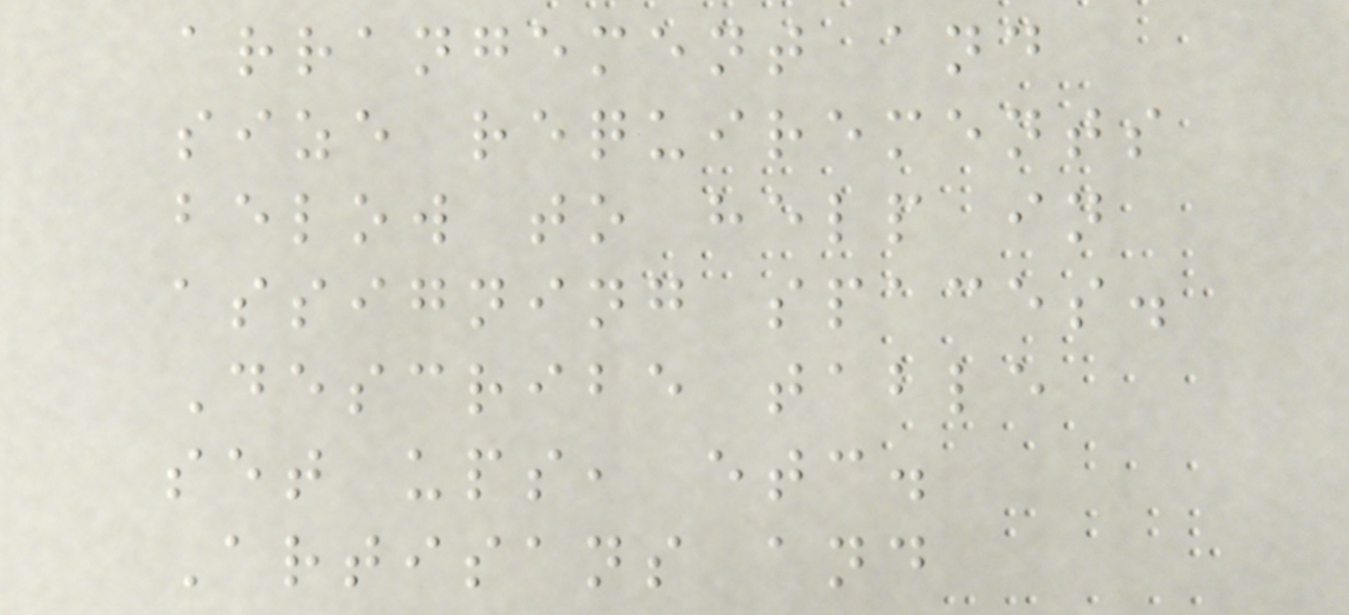arrangement and
size requirements
below to help in
assigning spaces.
Describe table
set ups, etc.
Artisans and
